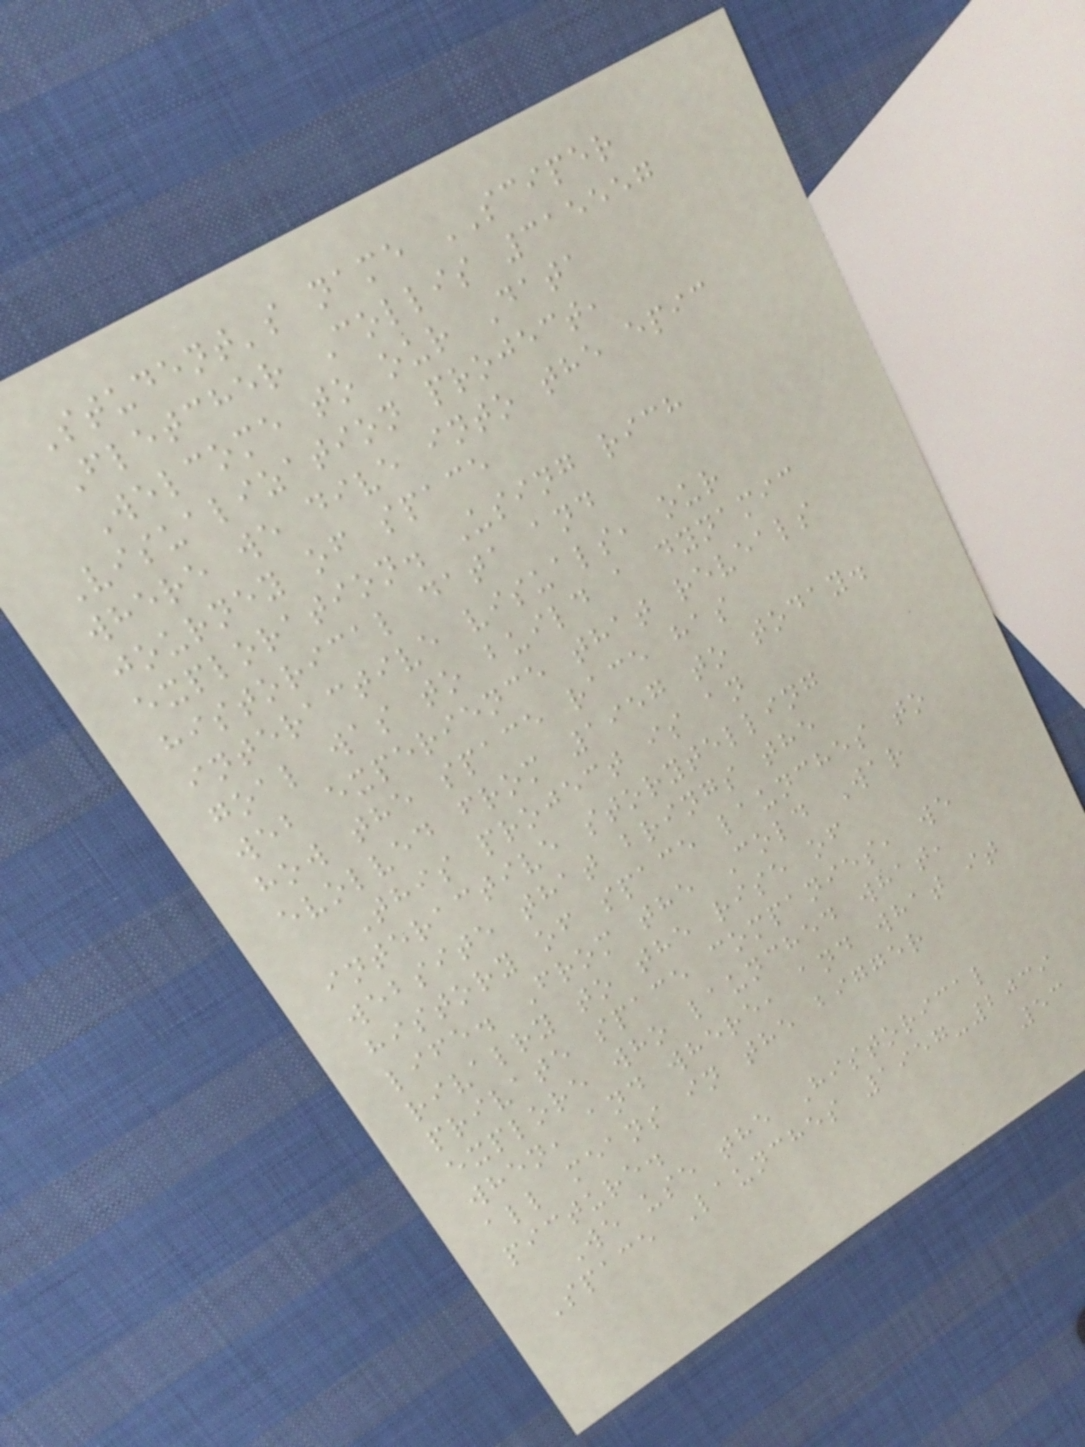Student's name SCIPER
Fletcher Collis 315557
Welcome to our Data
Visualization project,
where we dive into the epic
journey of space
exploration. Using rich
historical data and
interactive visuals, our
goal was to build a dynamic
web experience that reveals
how the space race has
evolved from 1957 to today.
This project is an
interactive storytelling
website that brings the
history of space launches to
life. From the Cold War
rivalry to the rise of
private space companies, we
explore who launched what,
when, and where, and what it
all means in the bigger
picture.
We use the Historical
Space Launches 1957-2039
53
